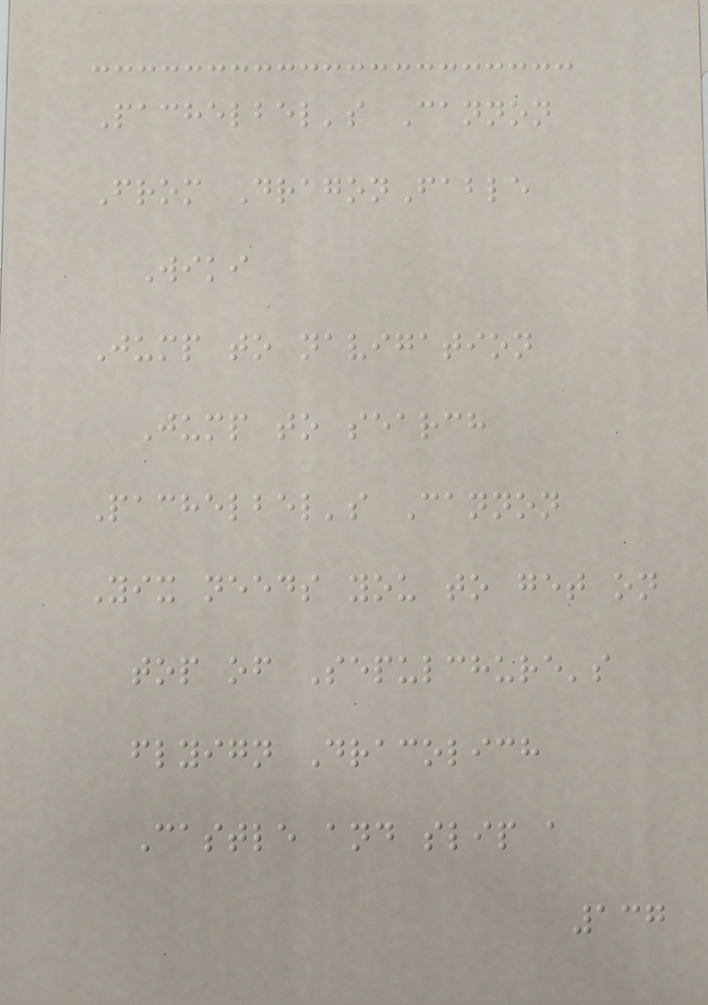Pachelbel's Cannon
From DragonFable
Wiki
Jump to navigation
Jump to search
Pachelbel's Cannon
Yix needs you to get on
top of Sepulchure's
flyign Dracolich
Castle and slip a
137
